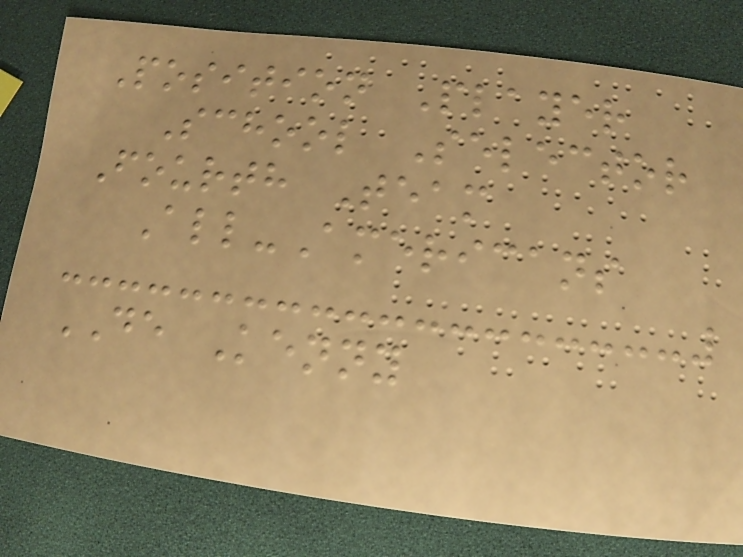Position Player
School Selector
Fourth Team
All-Americans
DE Kenny
